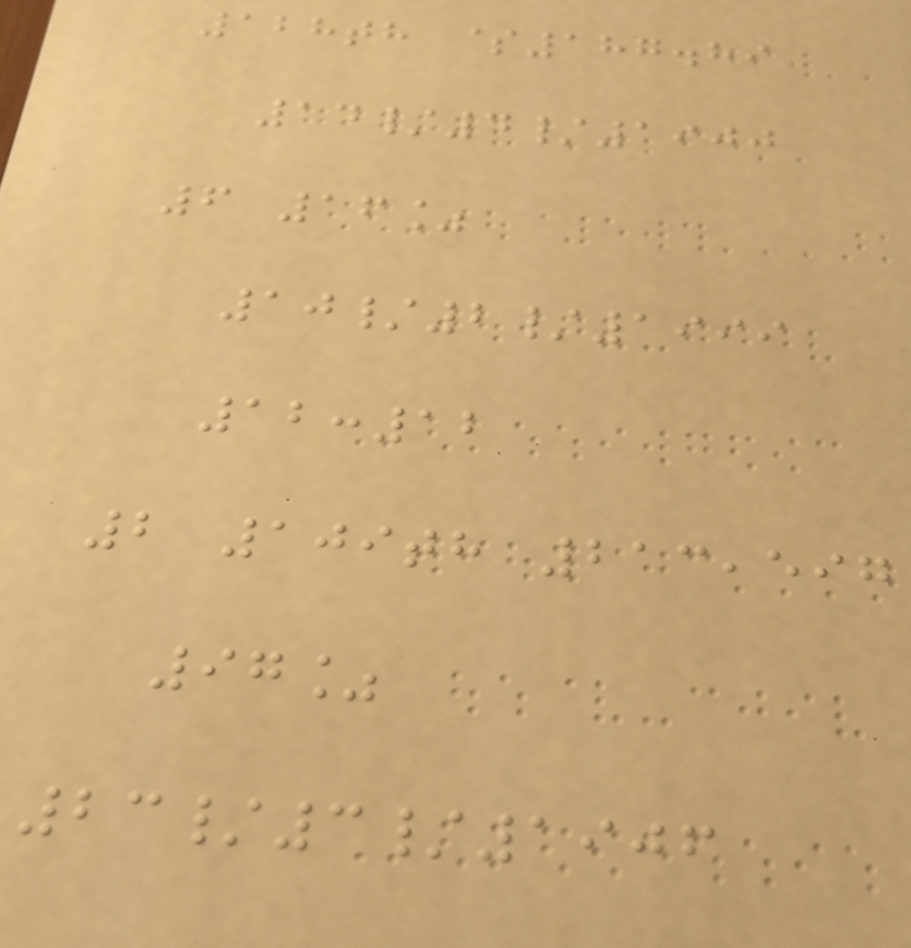128th $187.89
14/4/1900
6 16%
10/2/1999
12:12
2 109th 213,597
97%
23/3/1906
